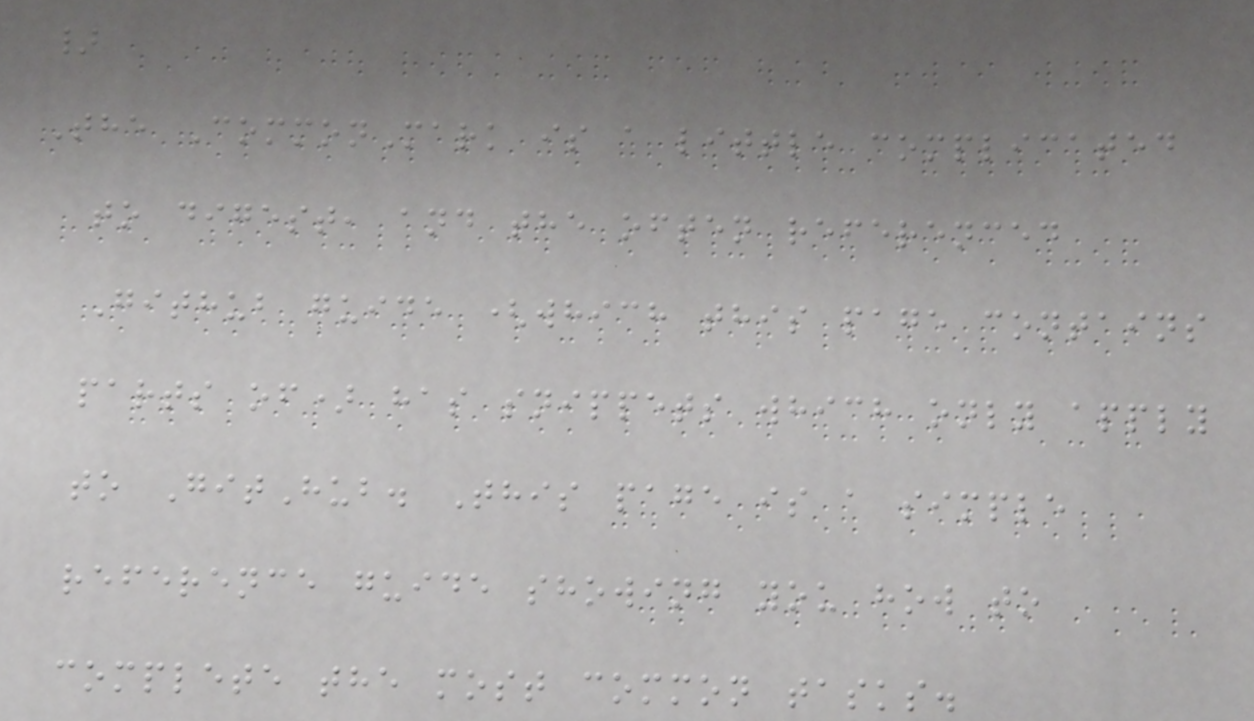}
The CommonMark is a little complicated
to digest, and the often referenced
Github guide (which this page contains
parts of) has snippets which only apply
to GitHub. This page is a simple
reference guide showing you how to
complete the most common tasks.
